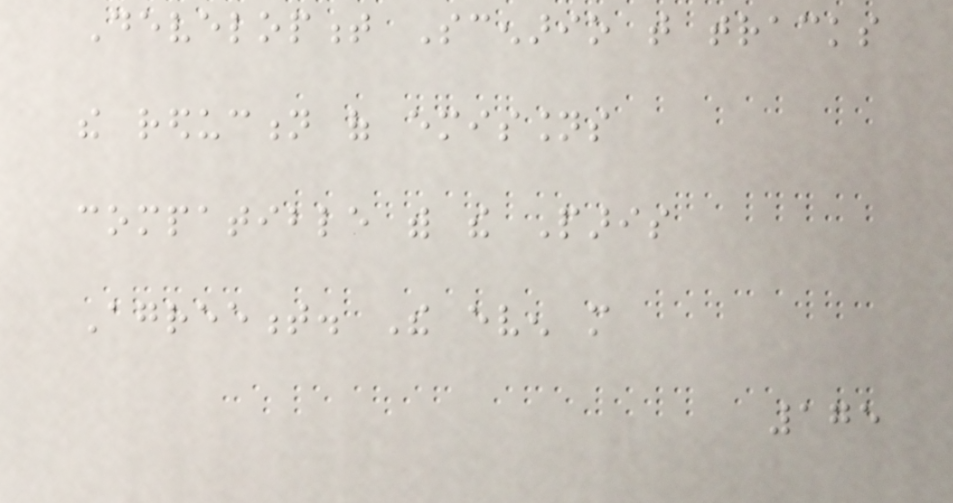Development Scenario that tracks
the reduction of emissions
compatible with the Paris
Agreement. The even more
175
